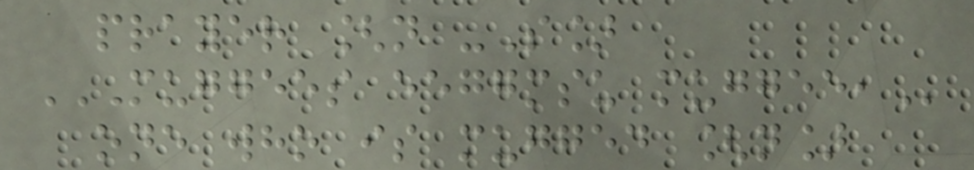prayer [n -S]
MUGGEES EEGGMSU MUGGEE,
one who is mugged [n]
